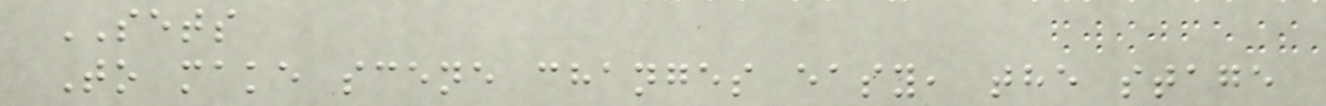SETS
To make scene changes easy, the stage
